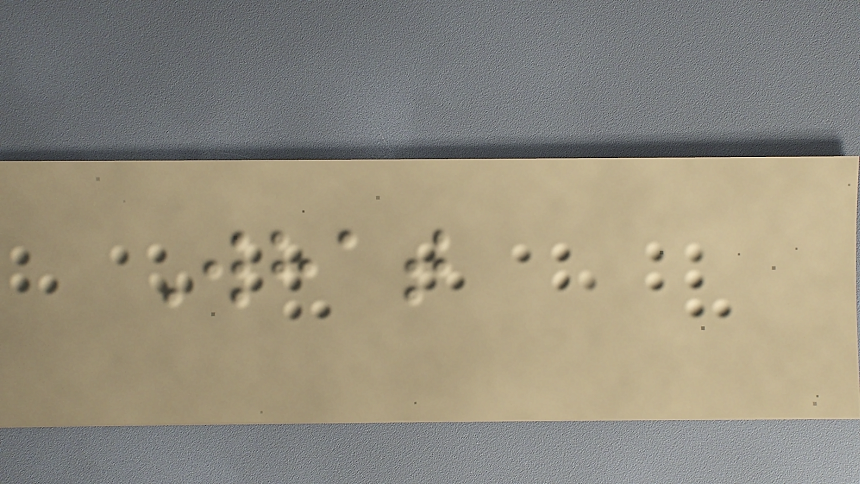What
